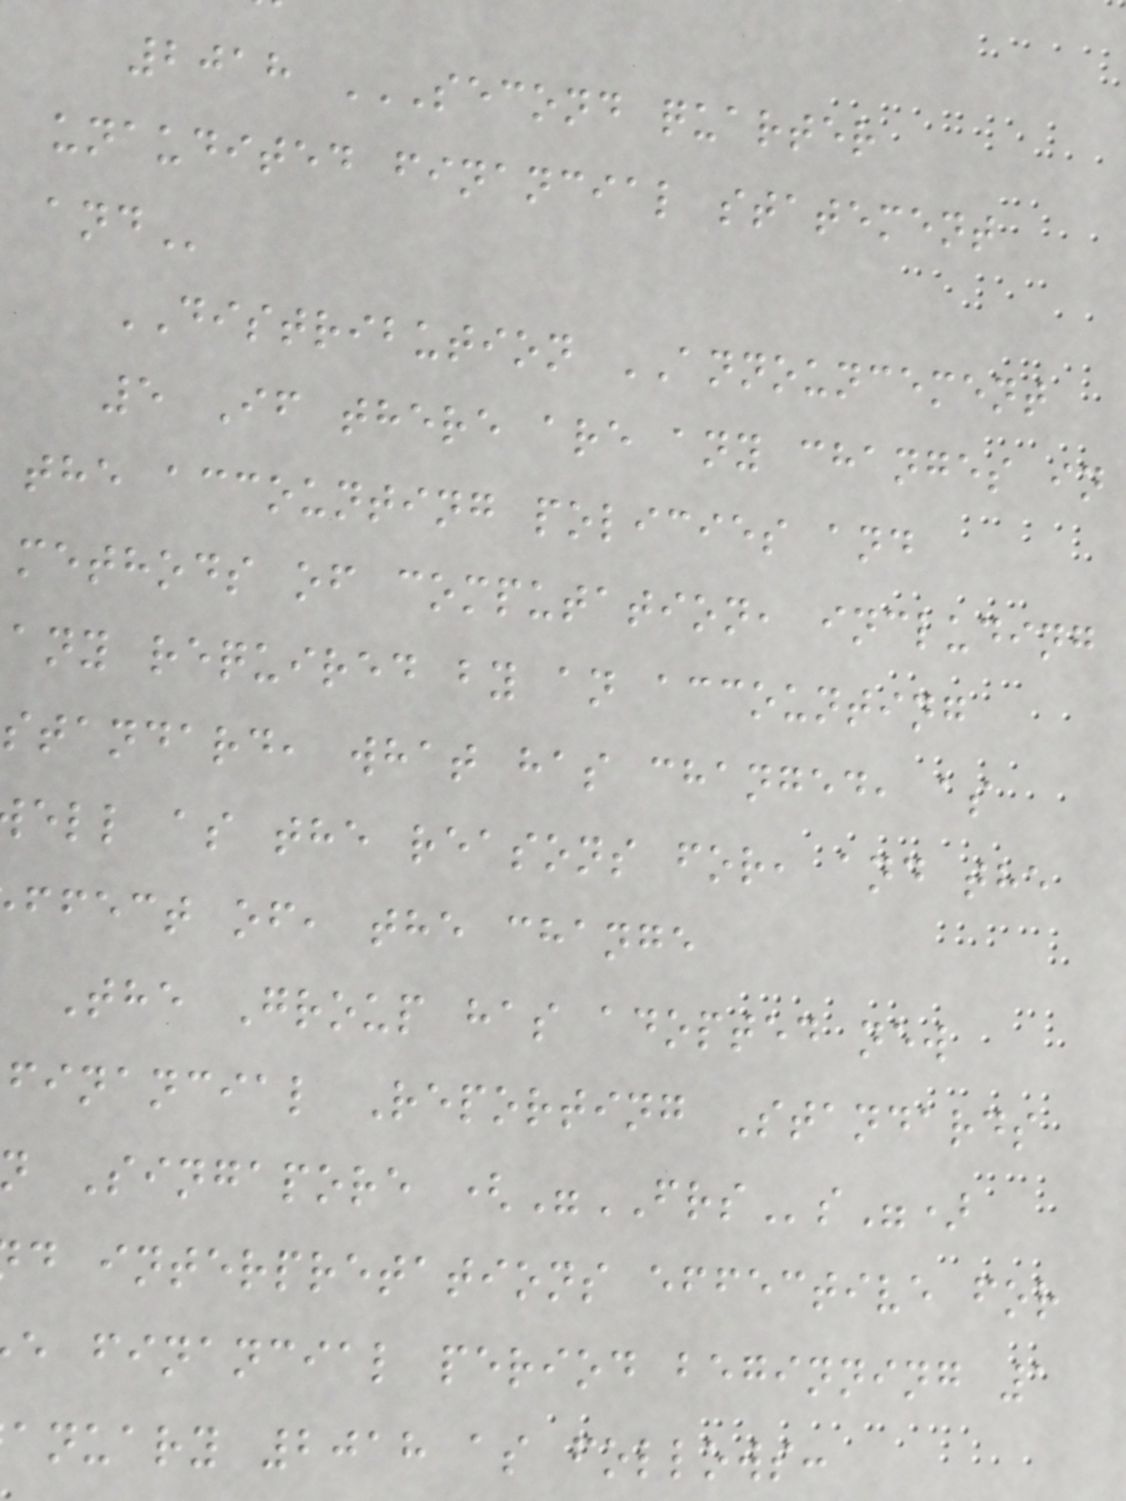2018 SECOND QUARTER
unaudited financial statement
DISTRIBUTION ANNOUNCEMENT
5 If there are any changes in
the accounting policies and
methods of computation, including
any required by an accounting
standard, what has changed, as
ell as the reasons for, and the
ffect of, the change
The Group has adopted new
financial Reporting Standards
Singapore ("FRSs")
d interpretations effective for
e financial period beginning 1
anuary 2018 as follows:
